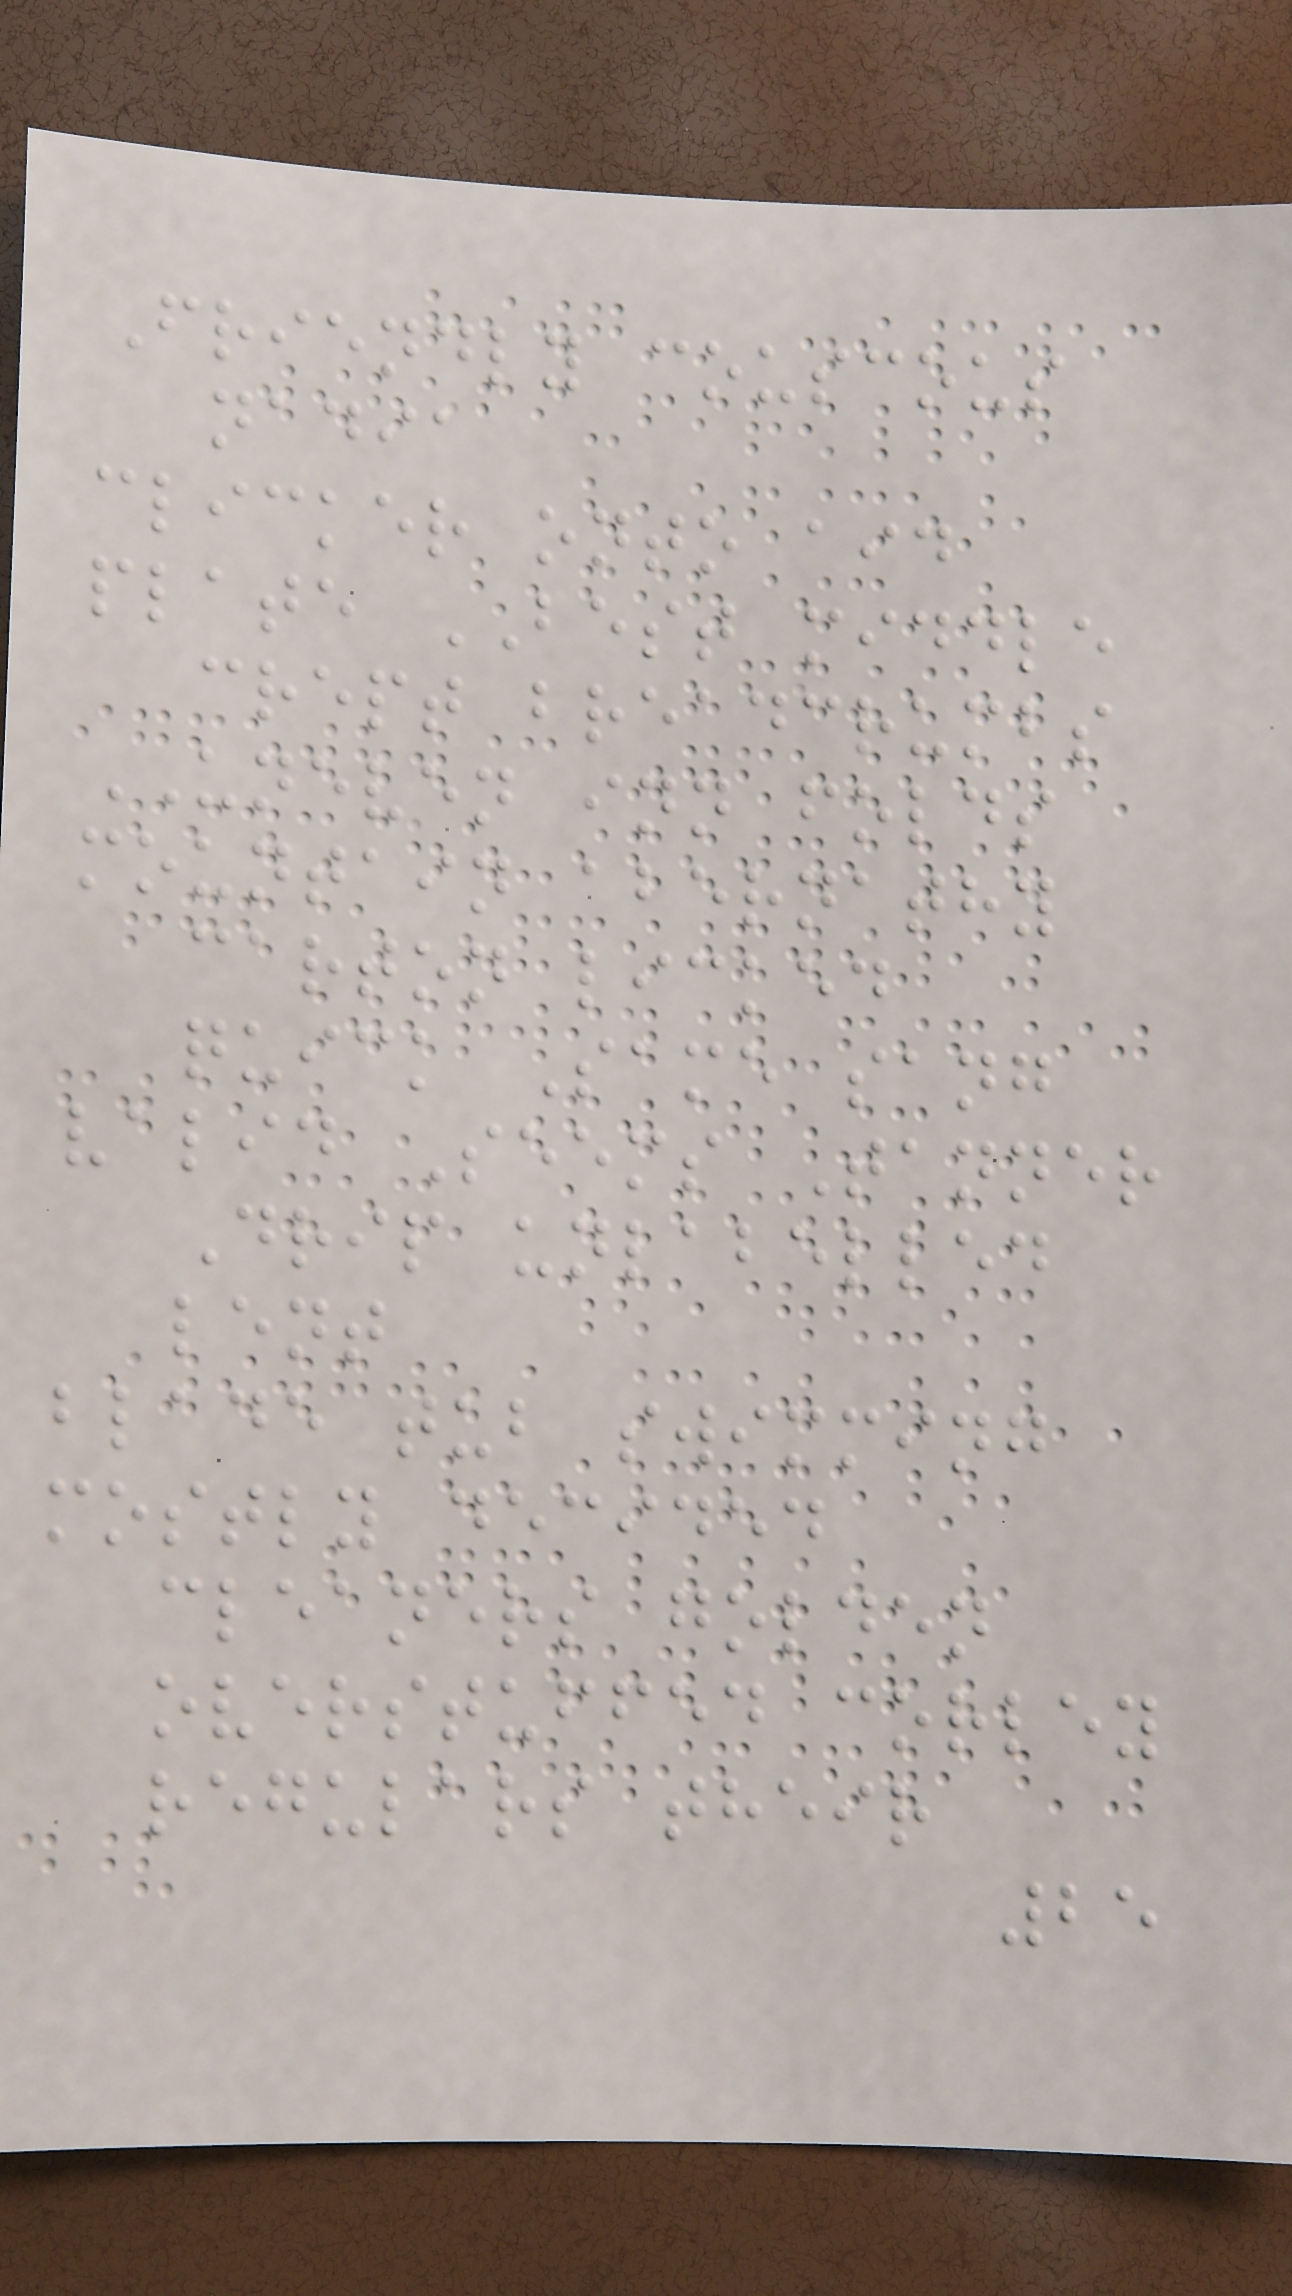Friendly couscous
nadia
clicker onto aid
plate BEST middle
crept breadcrumbs
UNEVEN inn folds
mountain abernathy
carton licked
quick Same sang
valid Seems Tanner
Drip unlabelled
lent
blade tub swimming
mostly decided
cleaners golden
overstuffed corley
regulars their
25
